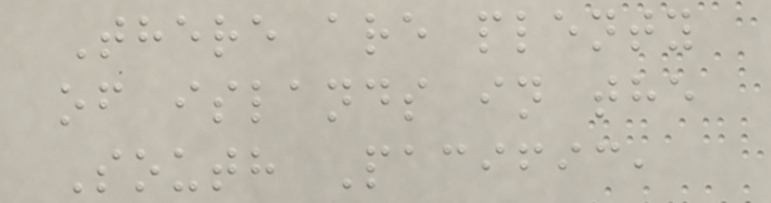There are plenty
of islands in the
South Pacific,
